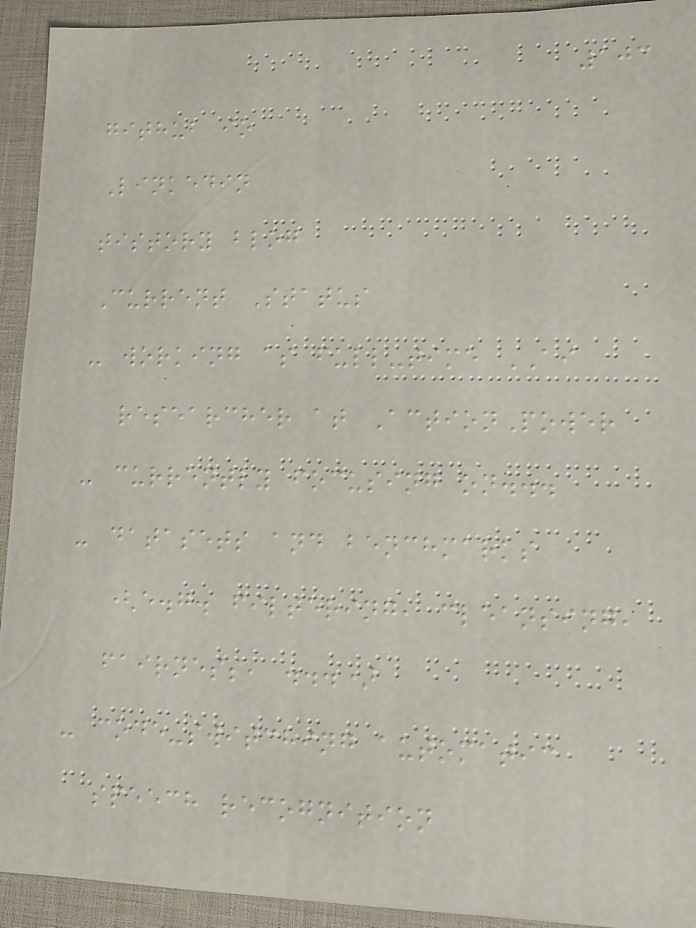103
github io
Linkedin
tistory blog
Current Status
- working as full-time AI
researcher at ActionPower
- currently focusing on...
- datasets and benchmarks
(e.g. filtering, cleansing,
fairness, ...)
- code-switching automatic
speech recognition
